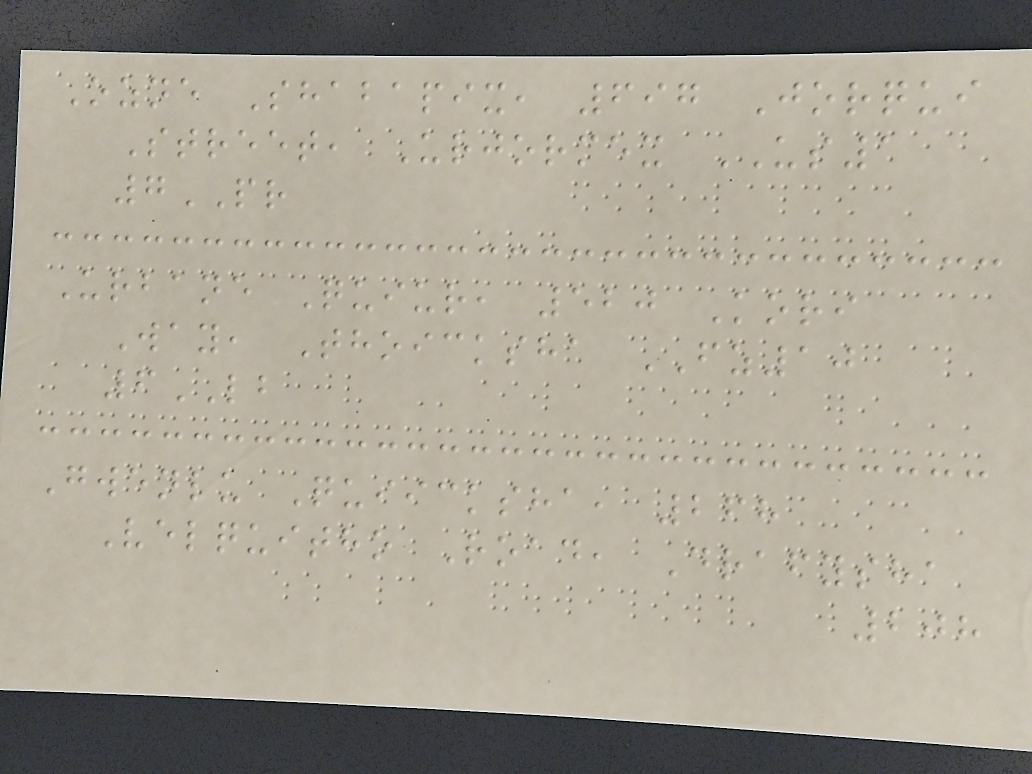Ozne Shabapix, 697 Jorqui
Street, Urjormex US1
7PR
Urbane Quiur, 520 Kori
Way, Thoicksha FZ10
6LB
Gwenlu Quiicksha, 268
Velquitho Road, Drafysha
208
